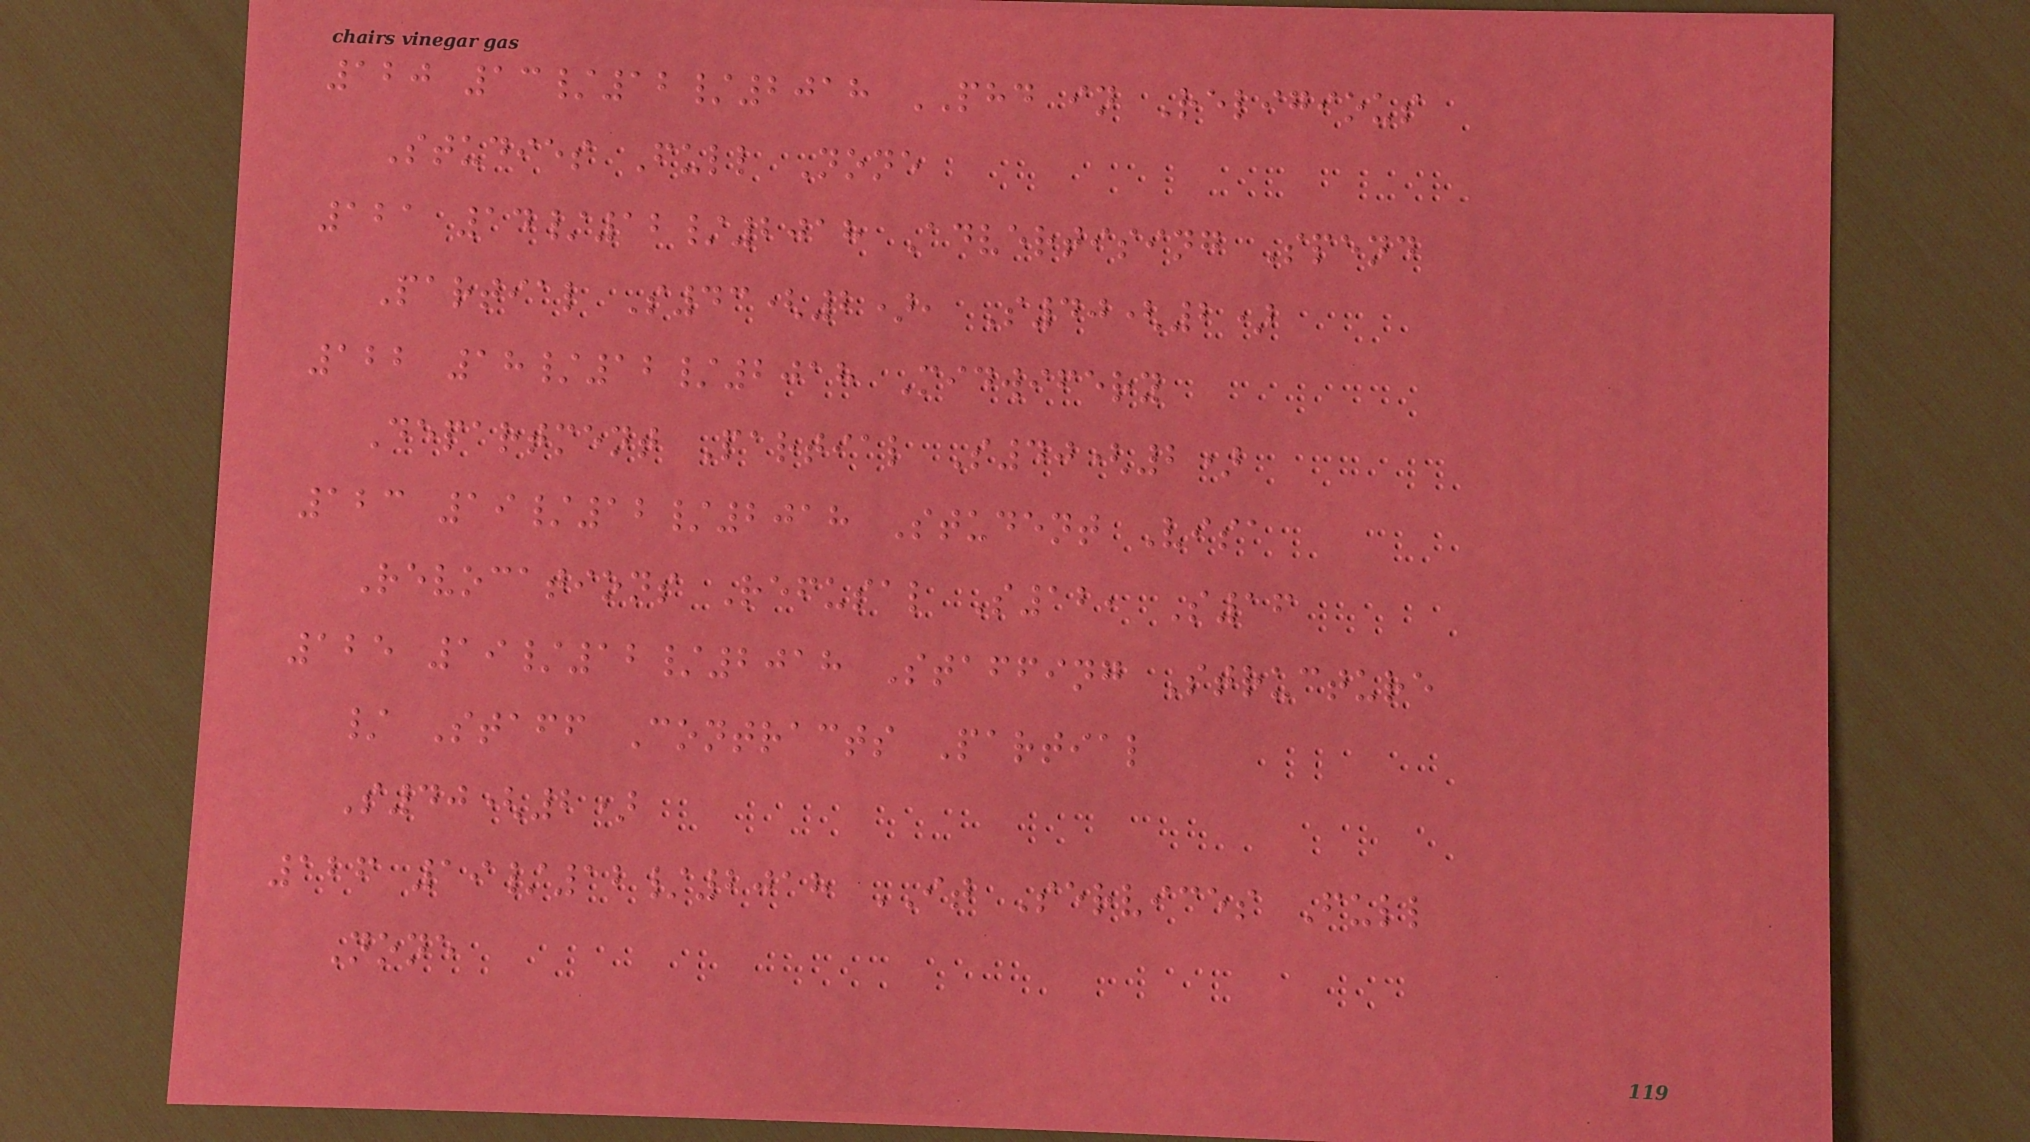120 13/12/2018 PHD in Religious
Studies Full None
121 14/12/2018 Advertising Spend
Partial S43(2), S40(2)
122 18/12/2018 Midwifery
Department Partial S40(2)
123 19/12/2018 Student Visa
Revocations Refusal S12, S16
125 19/12/2018 Staffing Structure
/ Staff Contracts Partial
S40(2)
126 19/12/2018 IT Services Full
None
